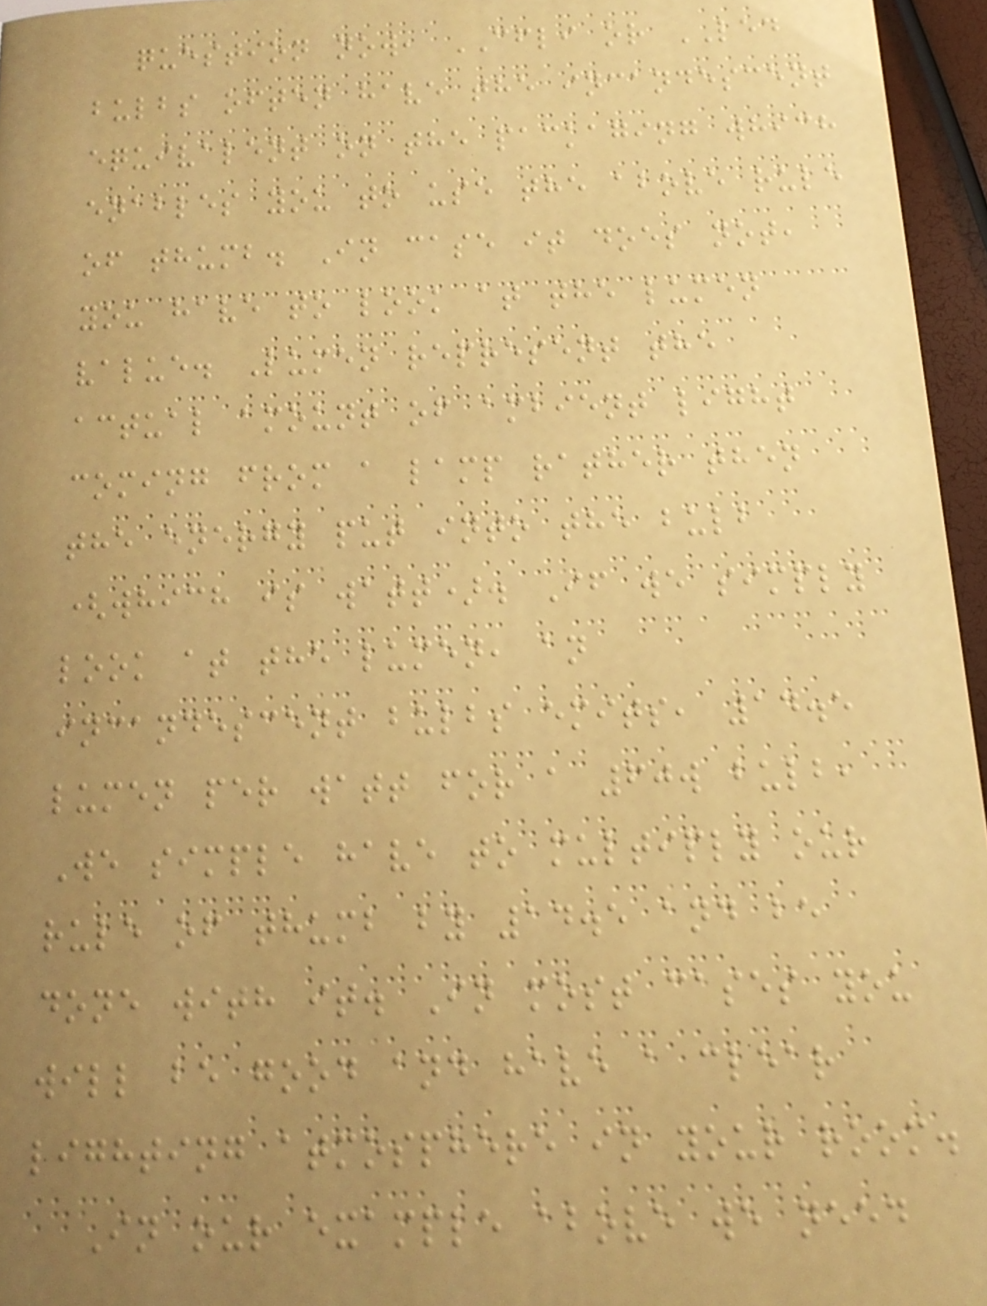question now, CFLI or LED
bulbs often have the incandescent
equivalent on the packaging which
enables you to use the above rule
of thumb. In case it does not,
you have to look at the lumen
value. Lumen represent the
actual amount of ambient light
coming from a lamp rather then
the energy put into the bulb
(which is watt). If we simply
look at the lumen, an
incandescent bulbs emits, 14.5
lumen per watt for a 60w bulb,
We simple have to multiply our
rule of thumb by 14.5 and be
done with it. In most cases you
will be good and have a clear
lighting atmosphere in your room.
In our example above we need
